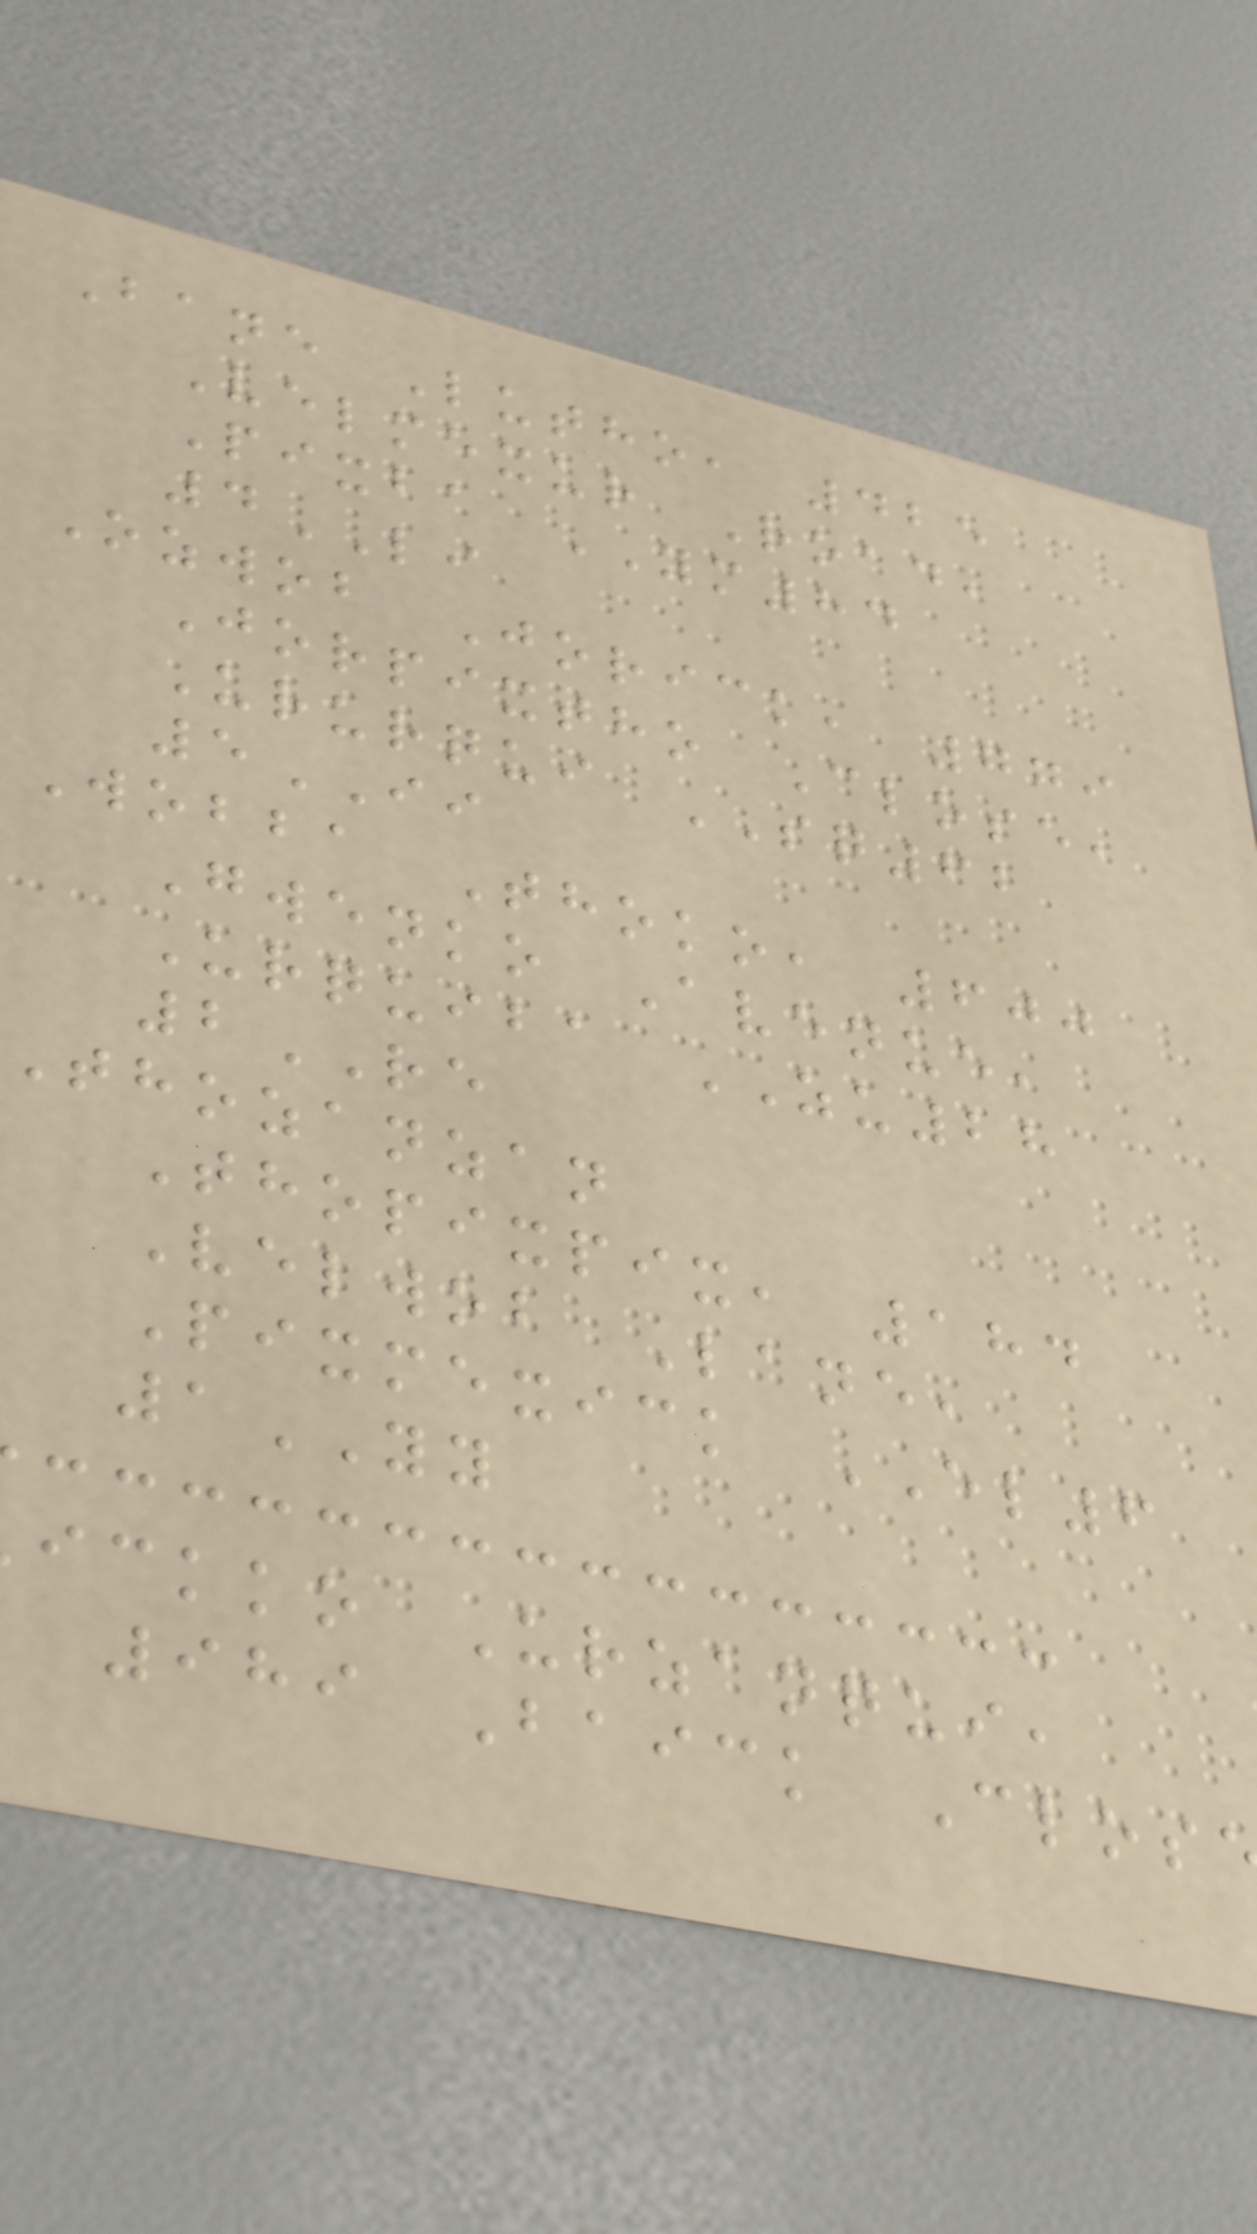Bane Lutho, 425
Velmexur Road,
Pixba YM84
4LI
Ozwob Jorick, 779
Jorpixtho Close,
Ururqui SQ62
5II
Wobba Thoko, 600
Gwenko Avenue,
Urquiba ZU28
2RE
Thozanzan
Thopixpix, 184
Velwob Lane,
Pixmexick EL6
1YY
ickko Urzanqui,
989 Baick Clos
